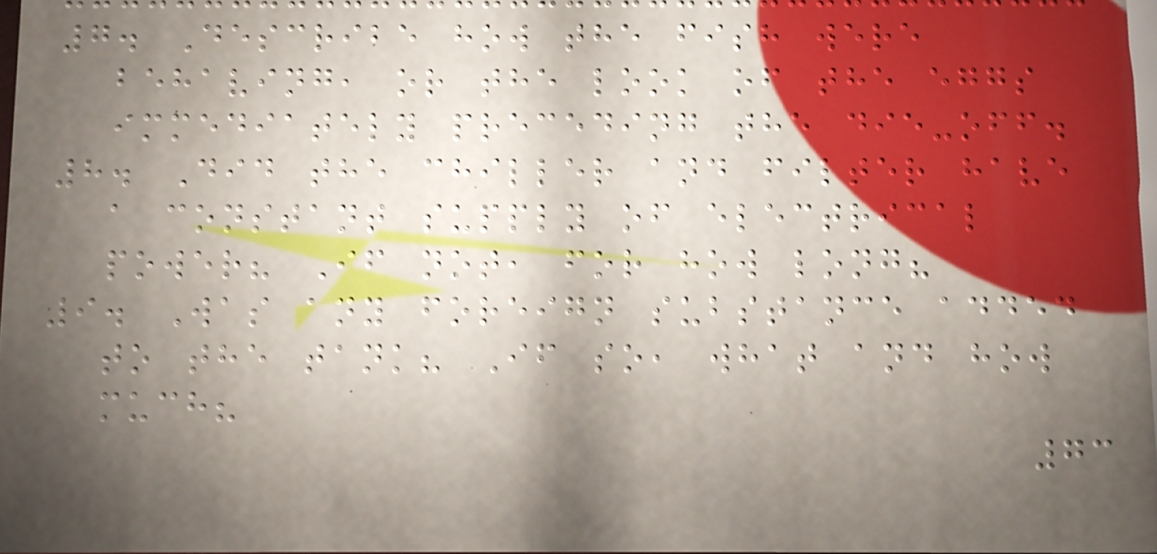7. Describe how the fish were
behaving, or the look of the eggs
immediately preceding the die-off.
8. Did the chiller and filter have
a constant supply of electrical
power? If not, for how long?
9. Was any foreign substance added
to the tank? If so, what and how
much?
73
